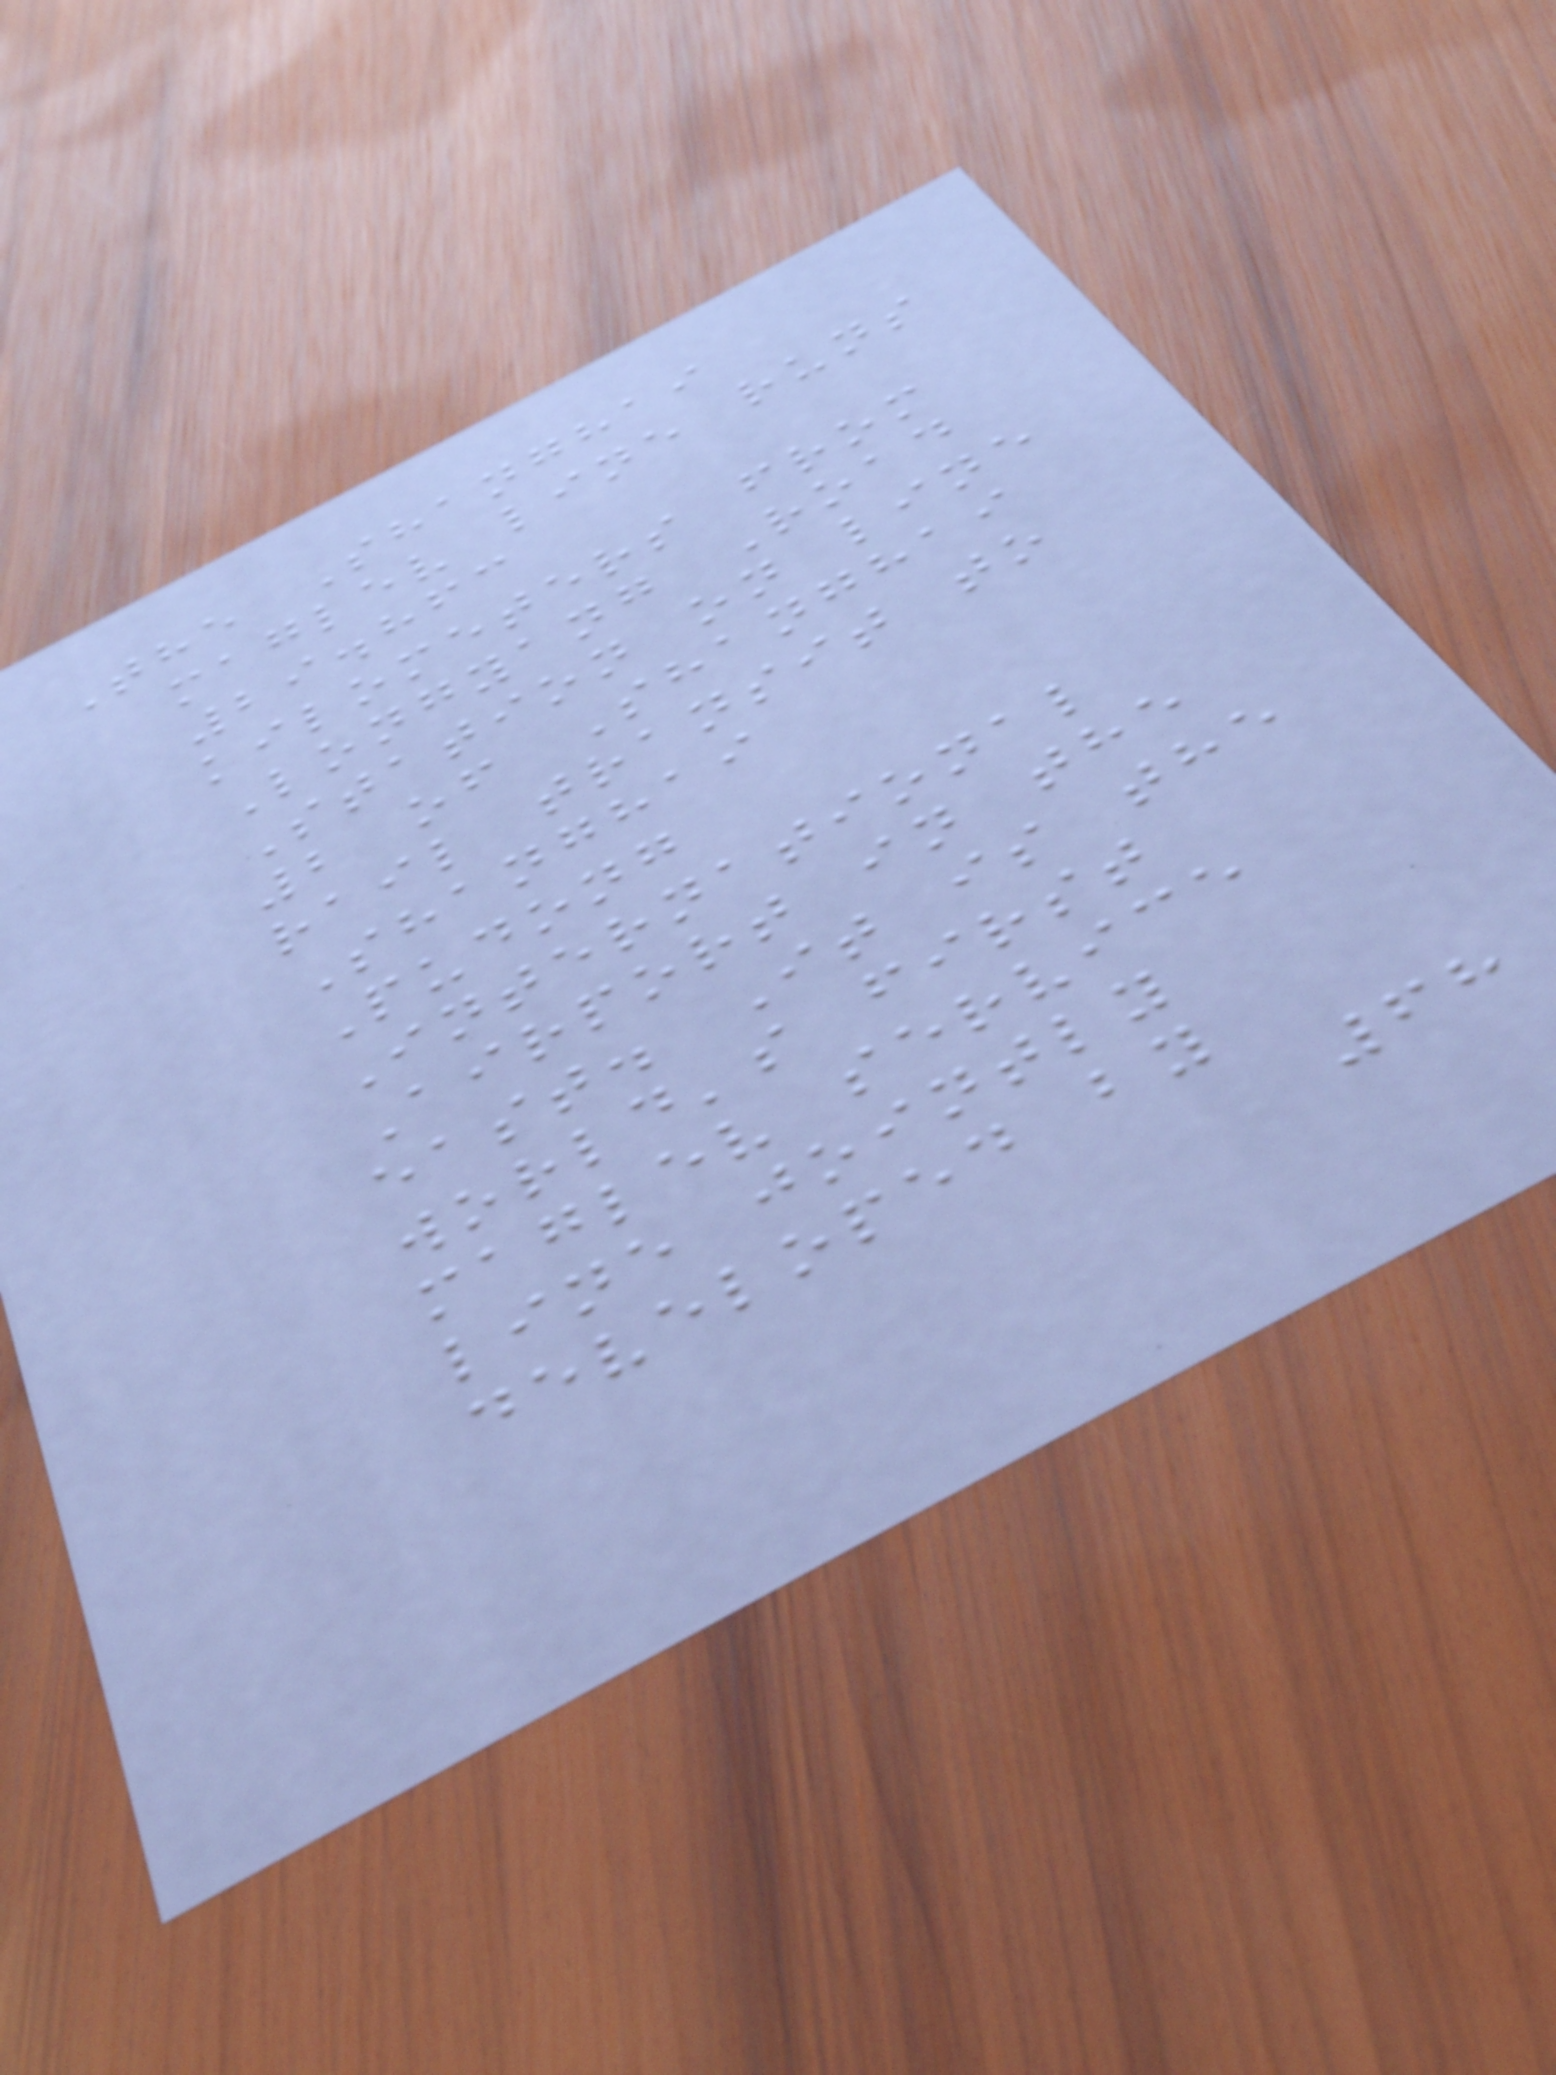The Shanghai
maglev line runs
29.863
kilometers from
Longyang Road
Station on line
2 of Shanghai
rail transit to
Shanghai
Pudong
International
Airport in the
east. It is the
world's first
maglev service
line jointly
developed by
68
